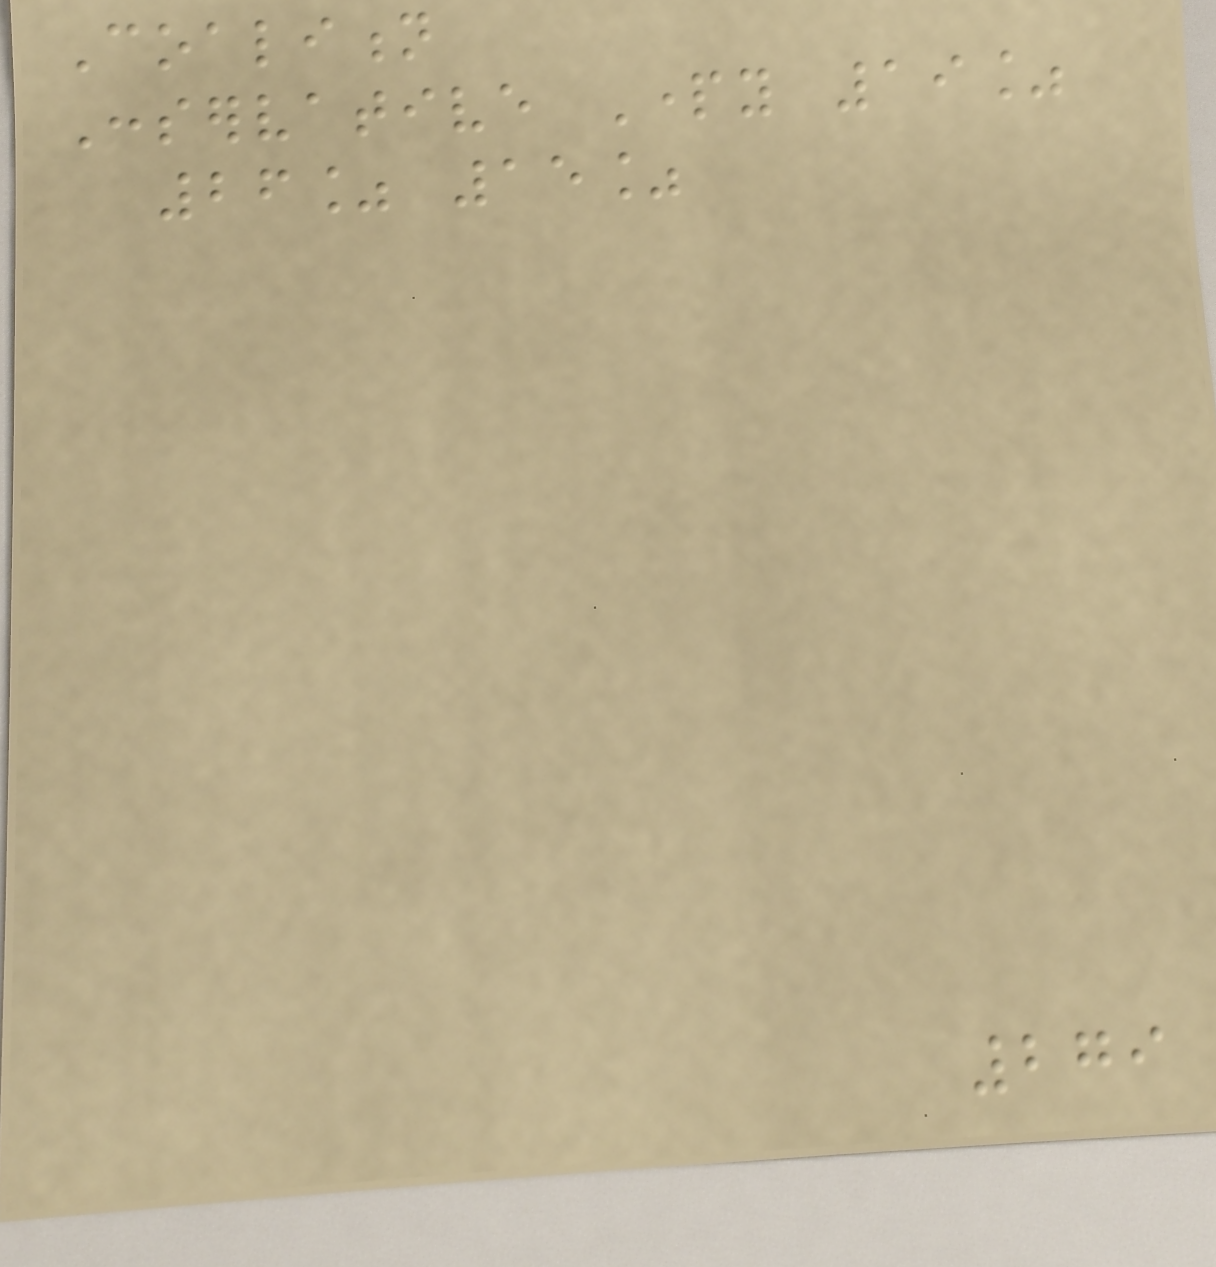Coalition
Conservative Party 19%
26% 15%
279
